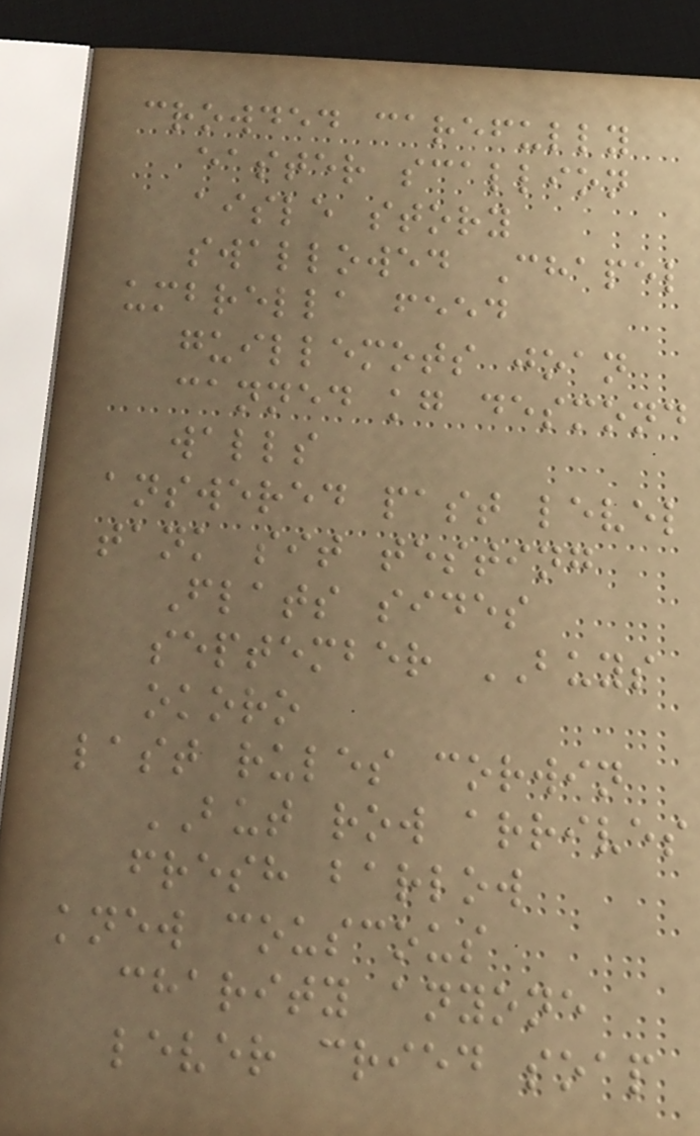crowded carefully
easter scallion
aisle story
swallowed Chapel
umbrella feed
guillemots joan
canned kg desmond
walls
answered past level
tank sit testing
Flats sides
september BUYS
okoro
last rules corwin
BUT row arrives
fresh barlow
knew couscous
charity anyone
lever cried soap
